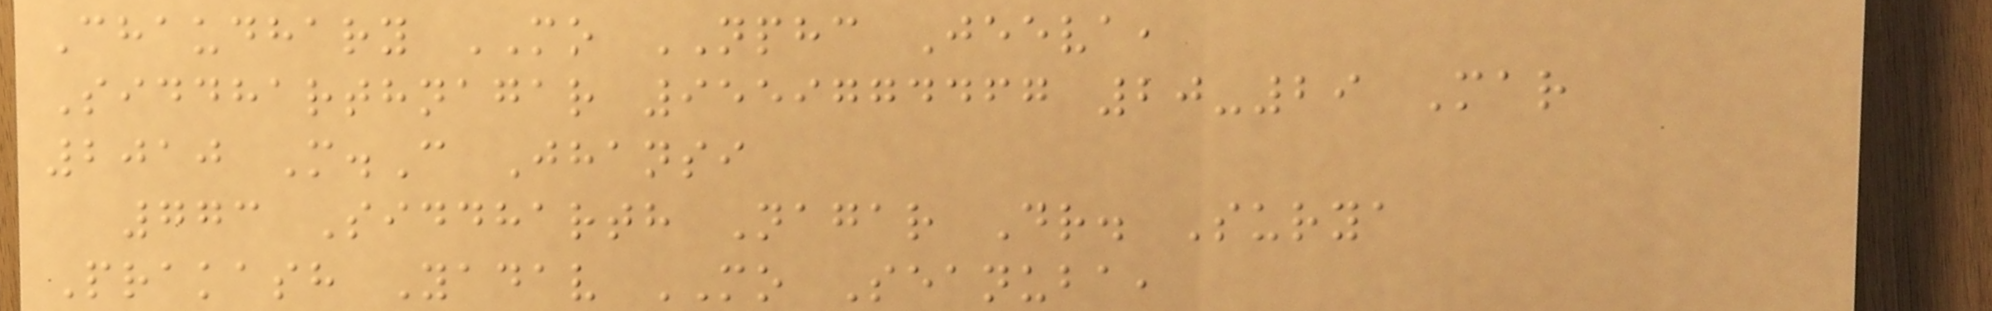Chaudhary MO NPHC Jeeva,
Siddharthnagar 9559774467 20-29 Mar
2010 M.C Jhansi
773 Siddharth Nagar Dr. Surya
Prakash Yadav MO Seanuba,
